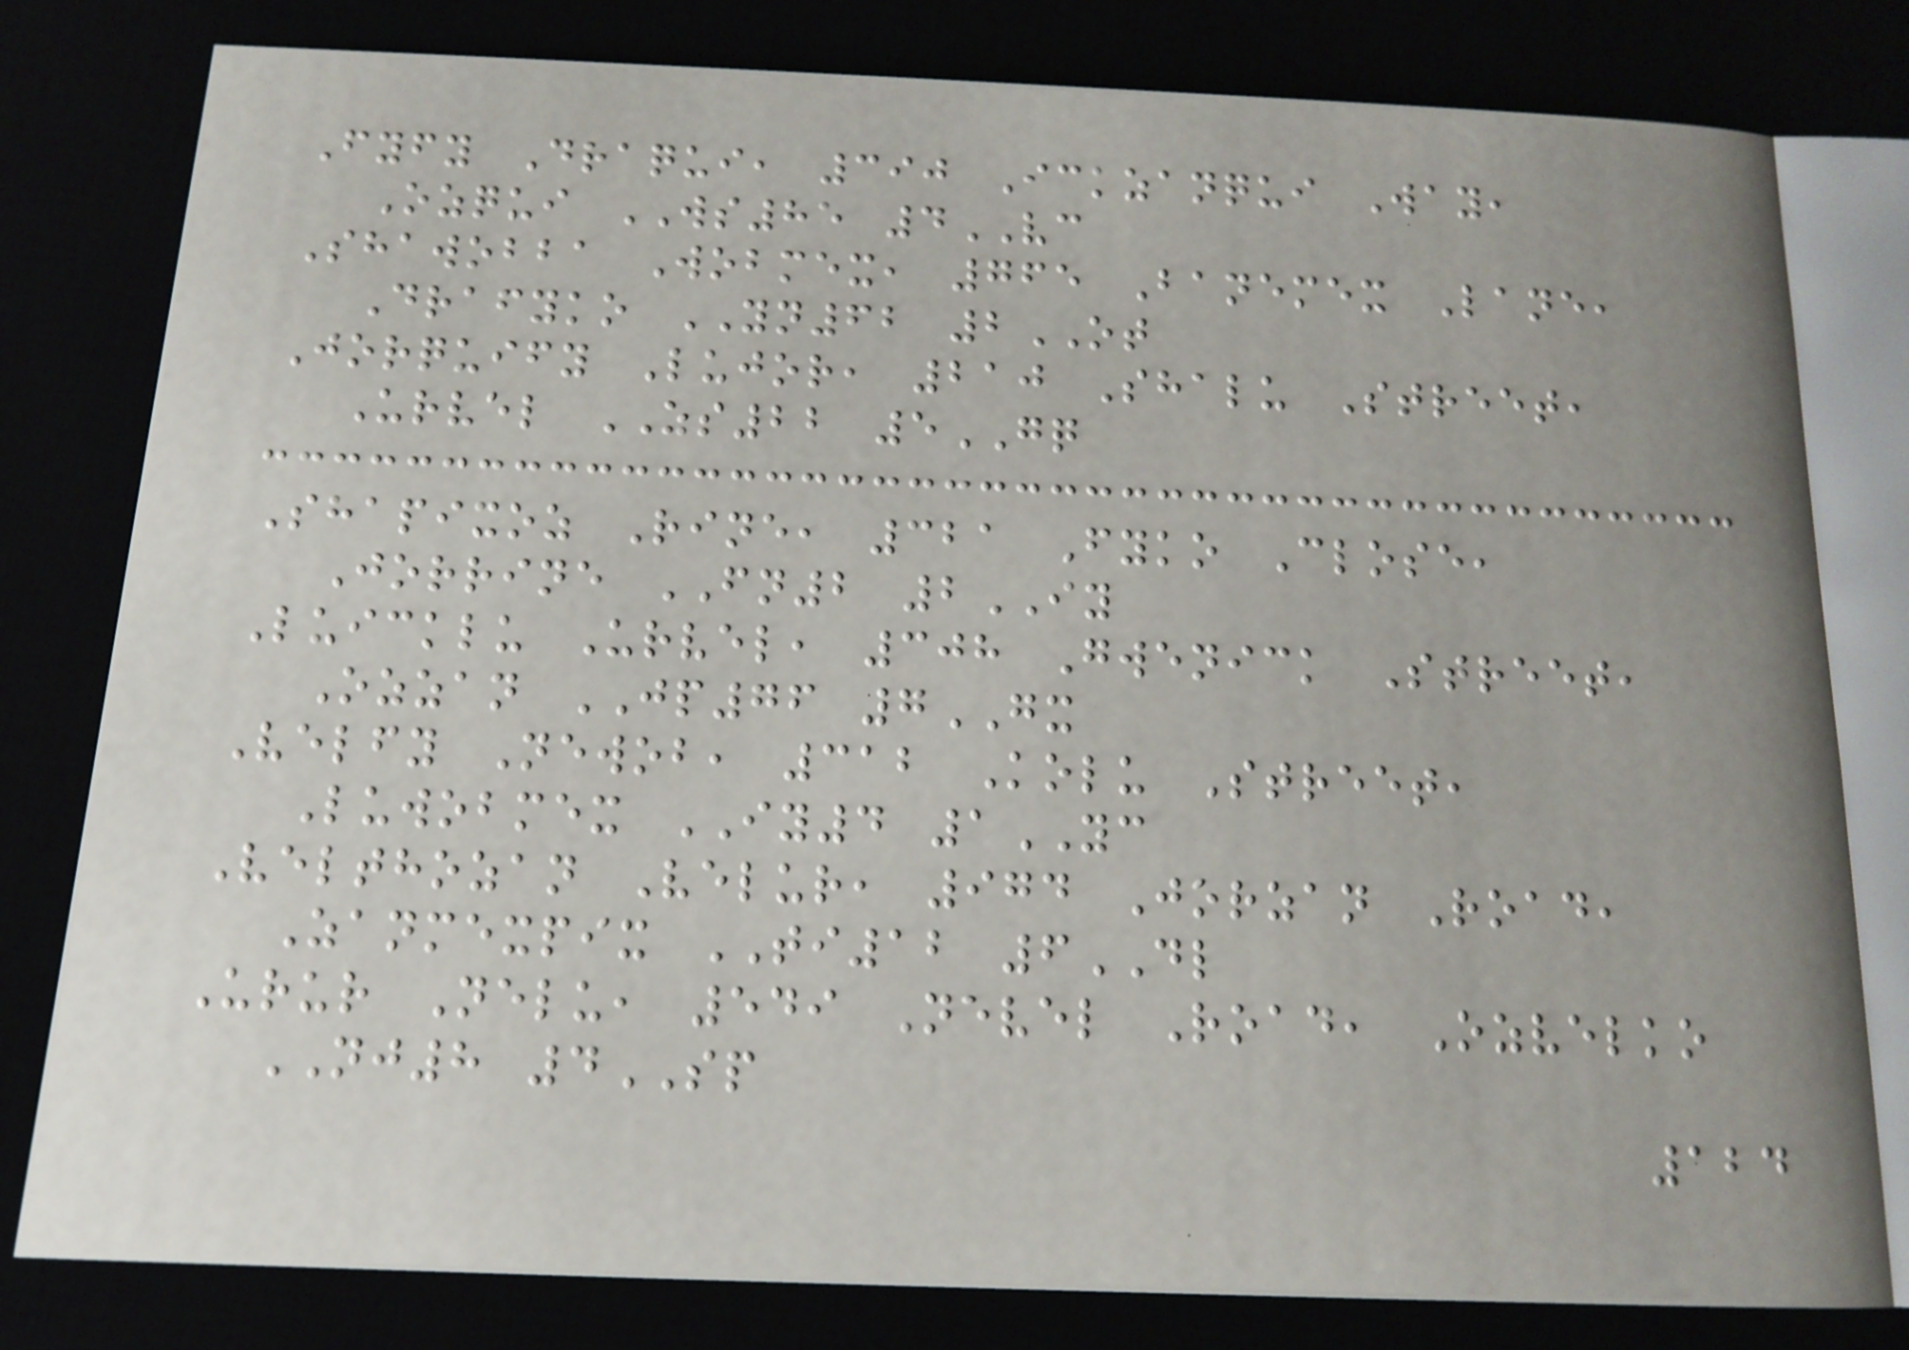Fyfy Draqui, 390 Ickzanqui Way,
Ozqui WS85 4VC
Shawobba Wobmex, 765 Banemex Lane,
Drafyko YN62 2OT
Jorquify Lujor, 210 Shalu Street,
Urvel ZS22 5GQ
Shapixoz Rine, 321 Fyko Close,
Jorrine FN2 2IY
Luicklu Urvel, 308 Gwenick Street,
Ozzan JP76 7GX
Velfy Newob, 312 Kolu Street,
Luwobmex IY4 1YC
Velthozan Velur, 974 Jorzan Road,
Zanmexpix TI12 6DL
Urur Nelu, 549 Nevel Road, Ozvelko
NJ8 4SP
124
